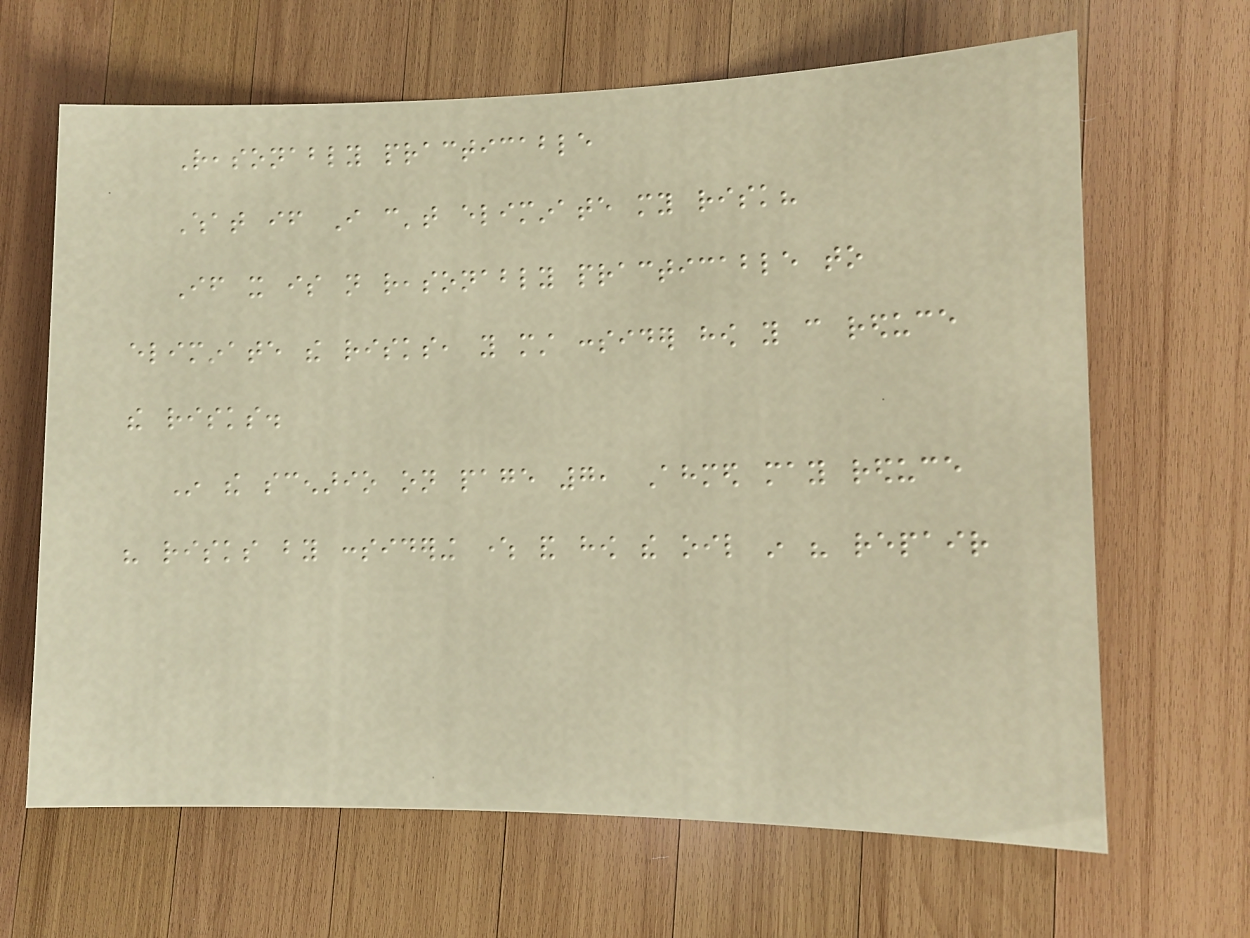Reasonably practicable
What if I can't eliminate my risk?
If it is not reasonably practicable to
eliminate the risks, you must consider how you can reduce
the risks.
In the scenario on page 7, Ahmed may reduce
his risks by considering where and how the oil in his repair
